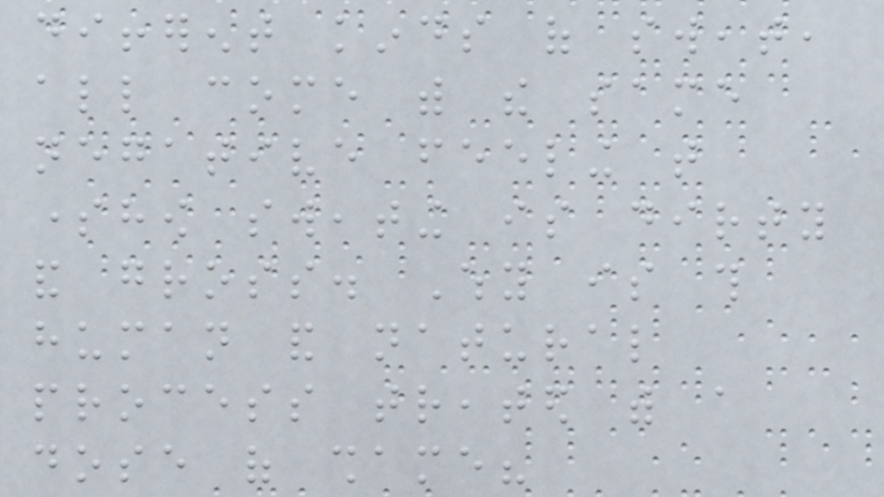different kinds of sweat,
all come with the same
negative feeling that
somehow sweating is dirty
and gross. Why is this
human and natural
process treated with a
dose of shame?
